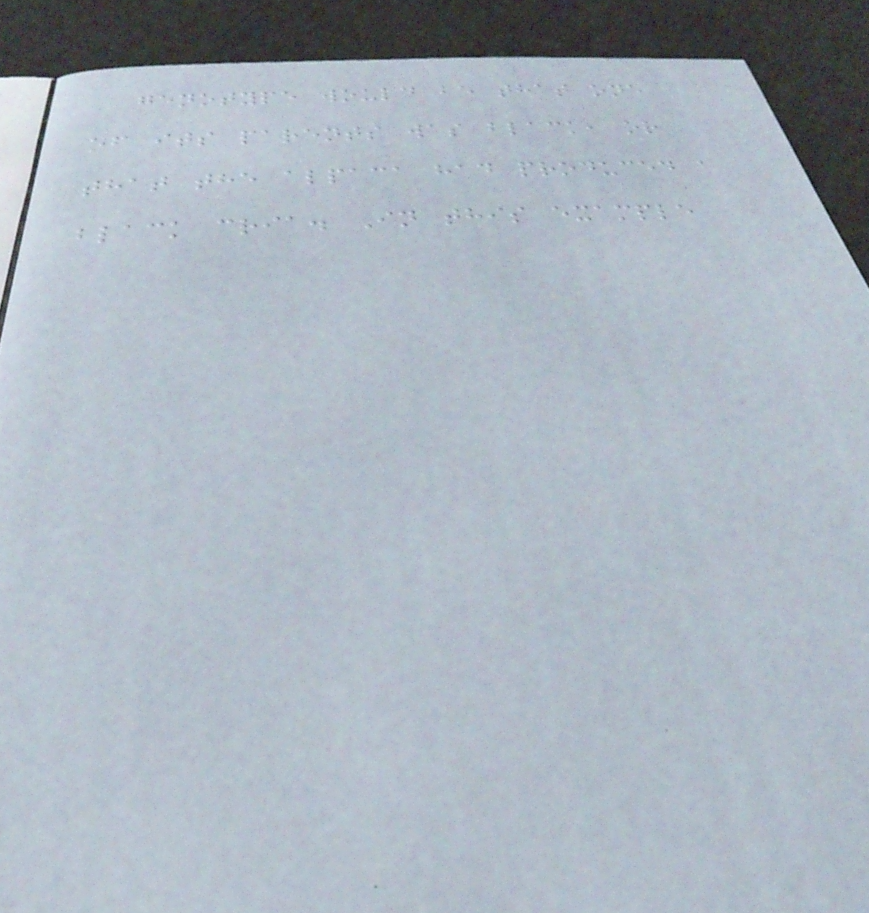genotype would be that one
of its parents was black, or
that the alpaca had produced a
black cria. In this example
